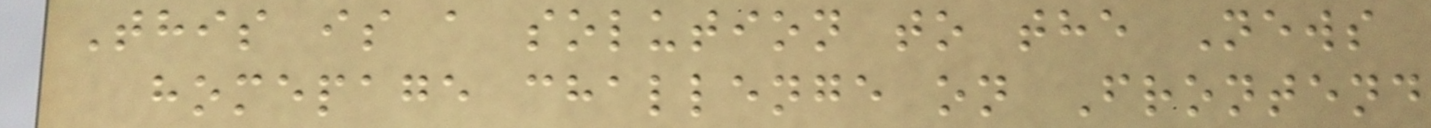This is a solution to the News
homepage challenge on Frontend
